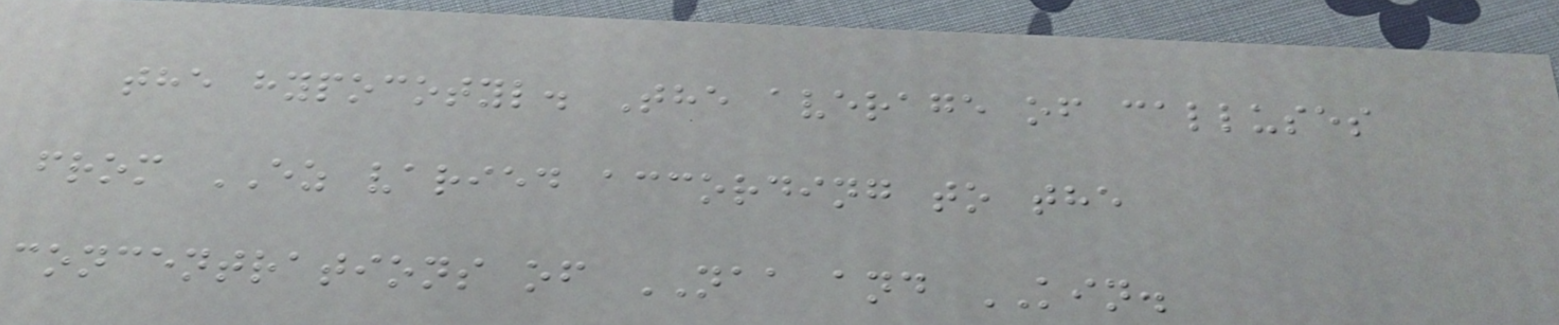the hypocotyl. The average of calluses
from EZ varied according to the
concentrations of NAA and KIN.
